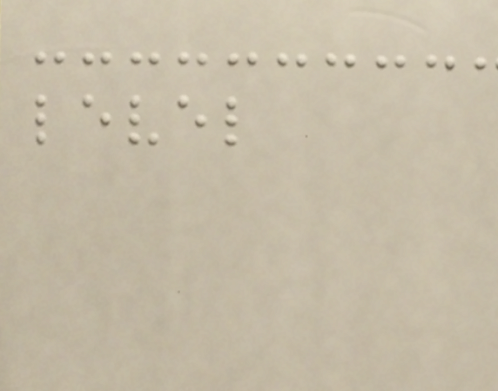level
